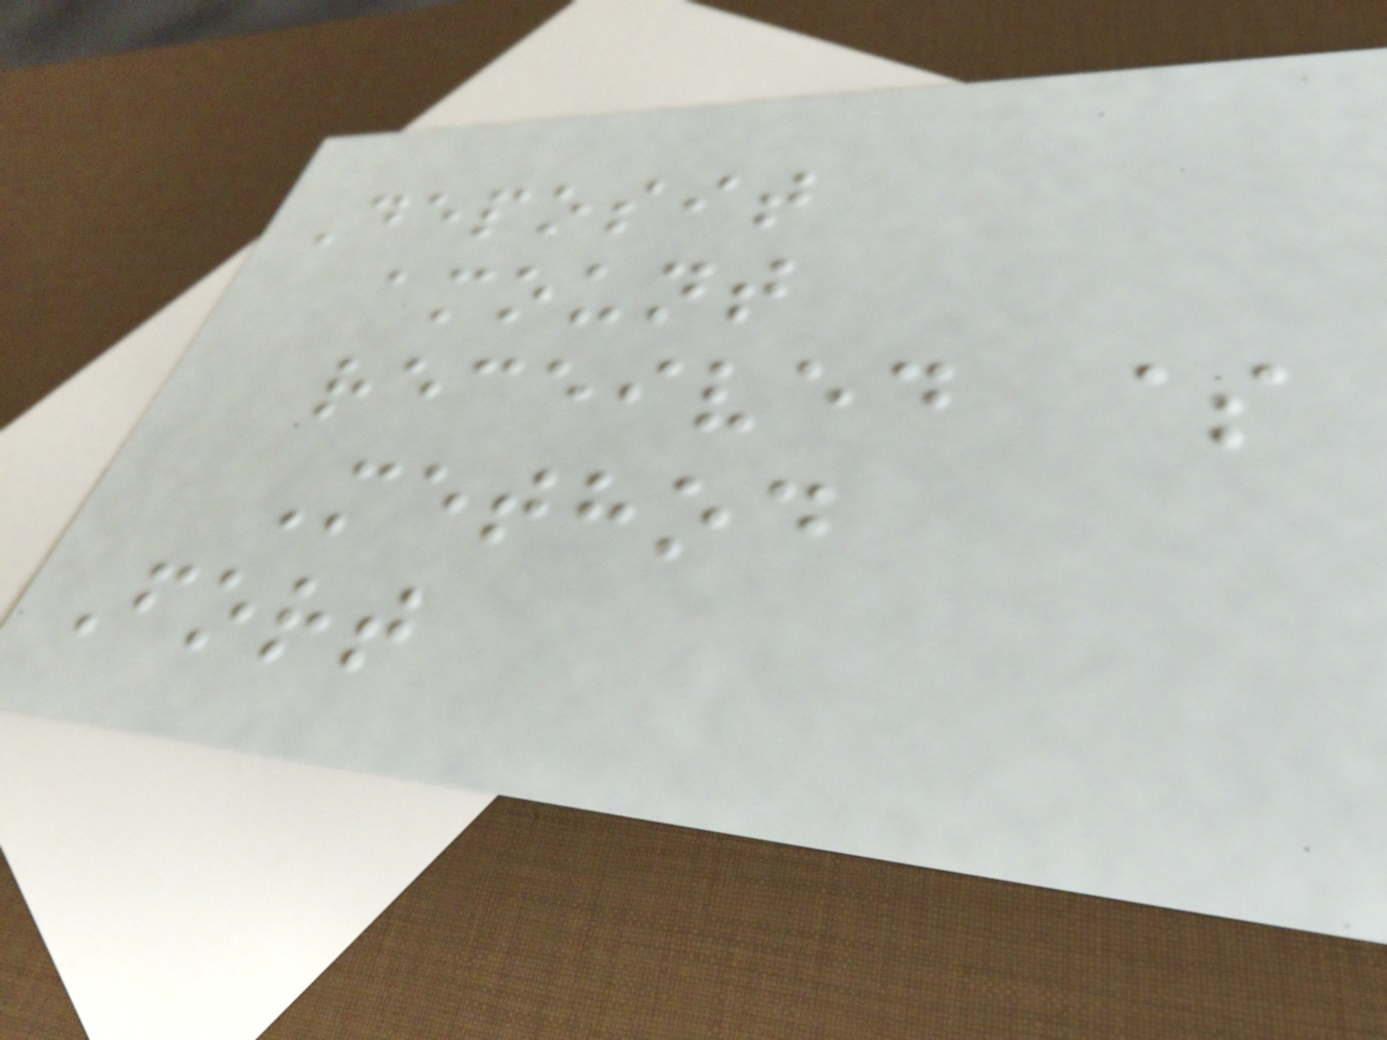Deposit
amount
received $
Method
Fort
